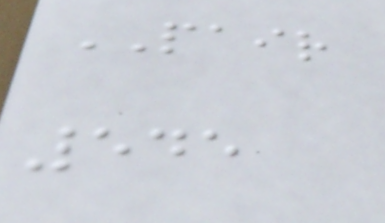PAIR
545
